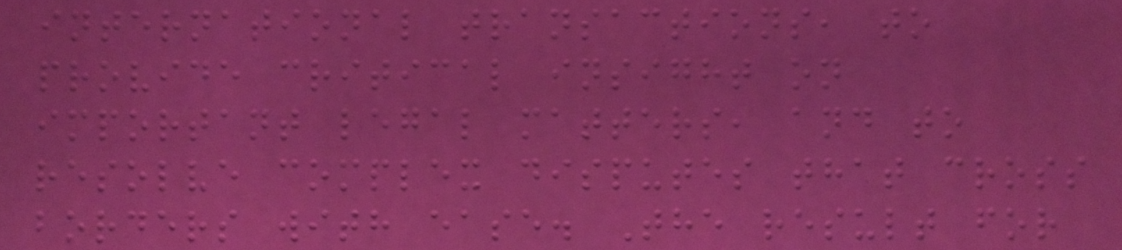international transactions, to
provide critical insight on
important legal matters, and to
resolve complex disputes that cross
borders with ease. The result for
